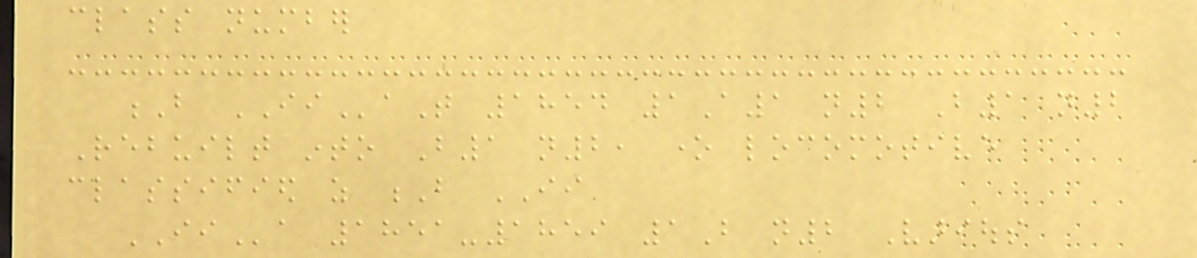class number
B IIaT 1854 1A1 n2 B1 n2
Rebuilt into B1 n2, one locomotive
classified as B II
IIa 1851-1859 1B n2 Various
